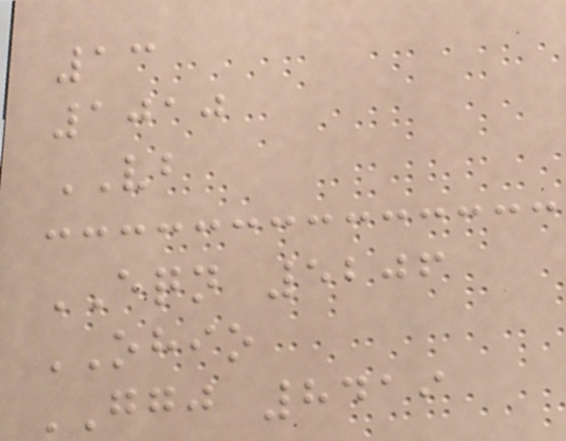13
1010
VB
EQN 5206
OHIO
GGJ 8419
